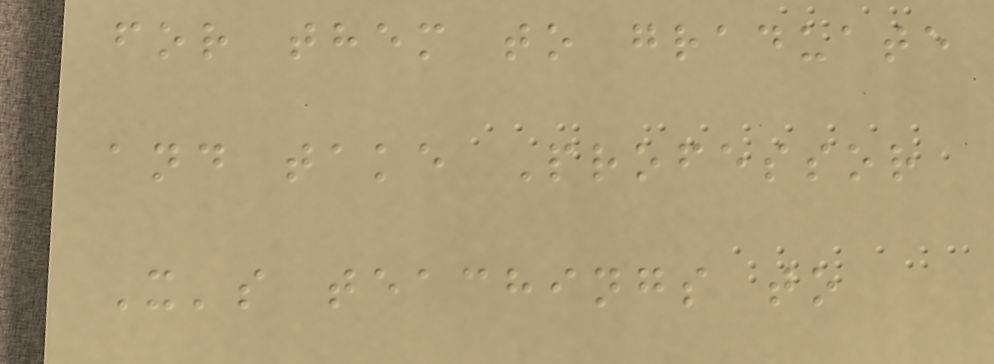for them to graduate
and take Professor
X's teachings to
